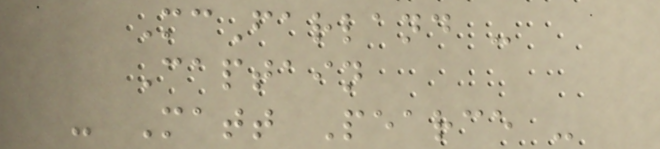McFarland -
Captain
- Matt Pearce -
